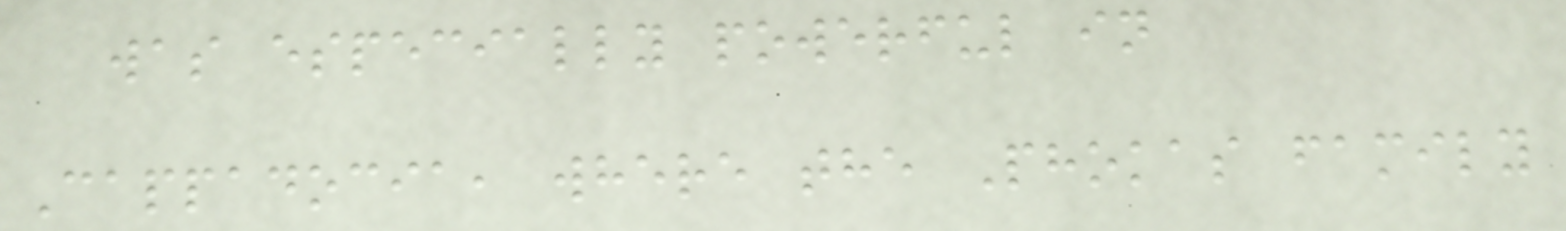was especially powerful in
Cappadocia, where the Phokas family
